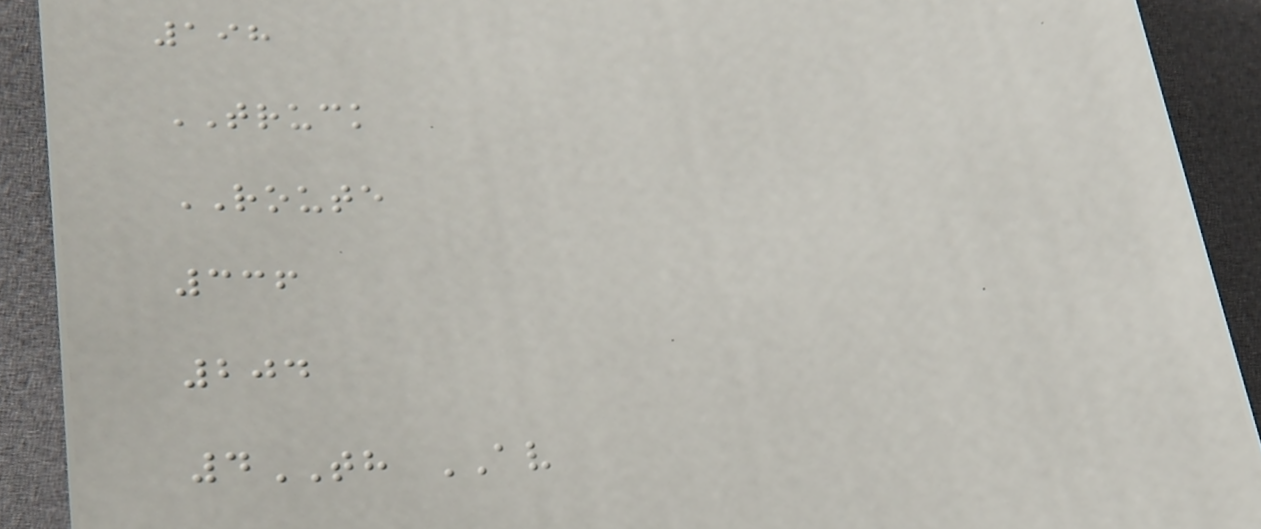198
TRUCK
ROUTE
336
204
4TH AV
